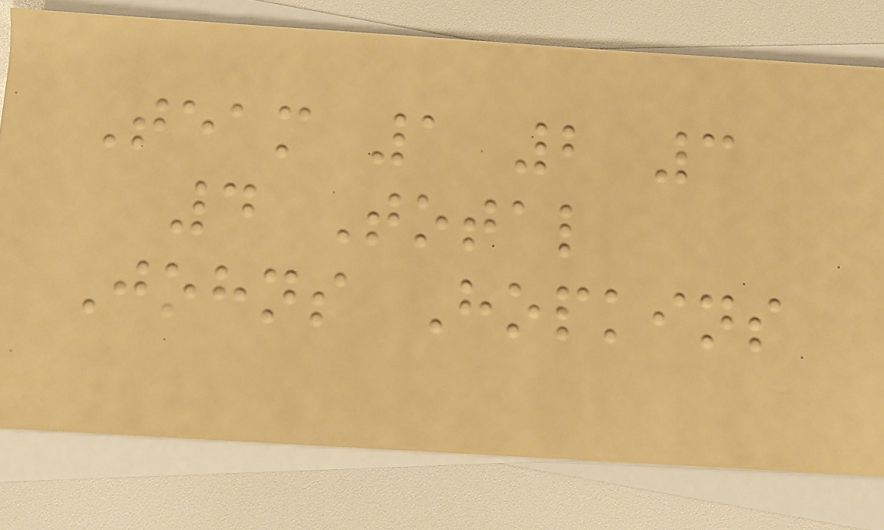Team 1 2 3
4 Total
Johns Hopkins
